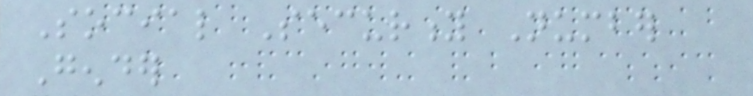Social Security Number
Gender
